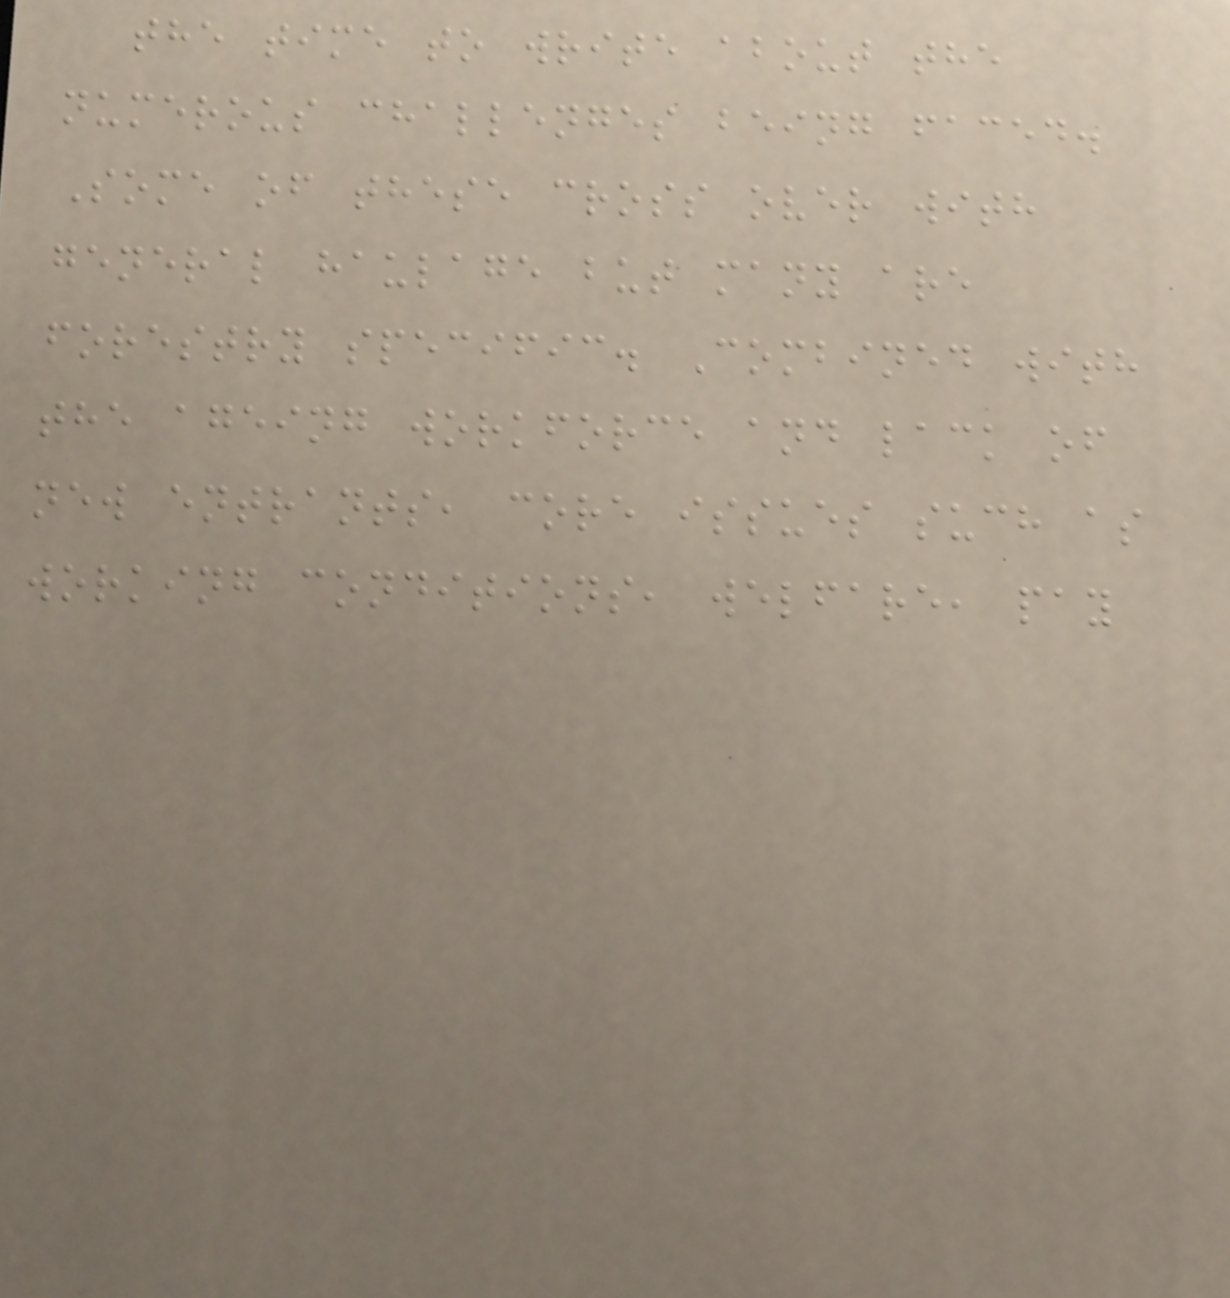the time to write about the
numerous challenges being faced.
Some of these cross over with
general haulage but many are
forestry specific. Combined with
the ageing workforce and lack of
new entrants, core issues such as
working conditions, welfare, pay
